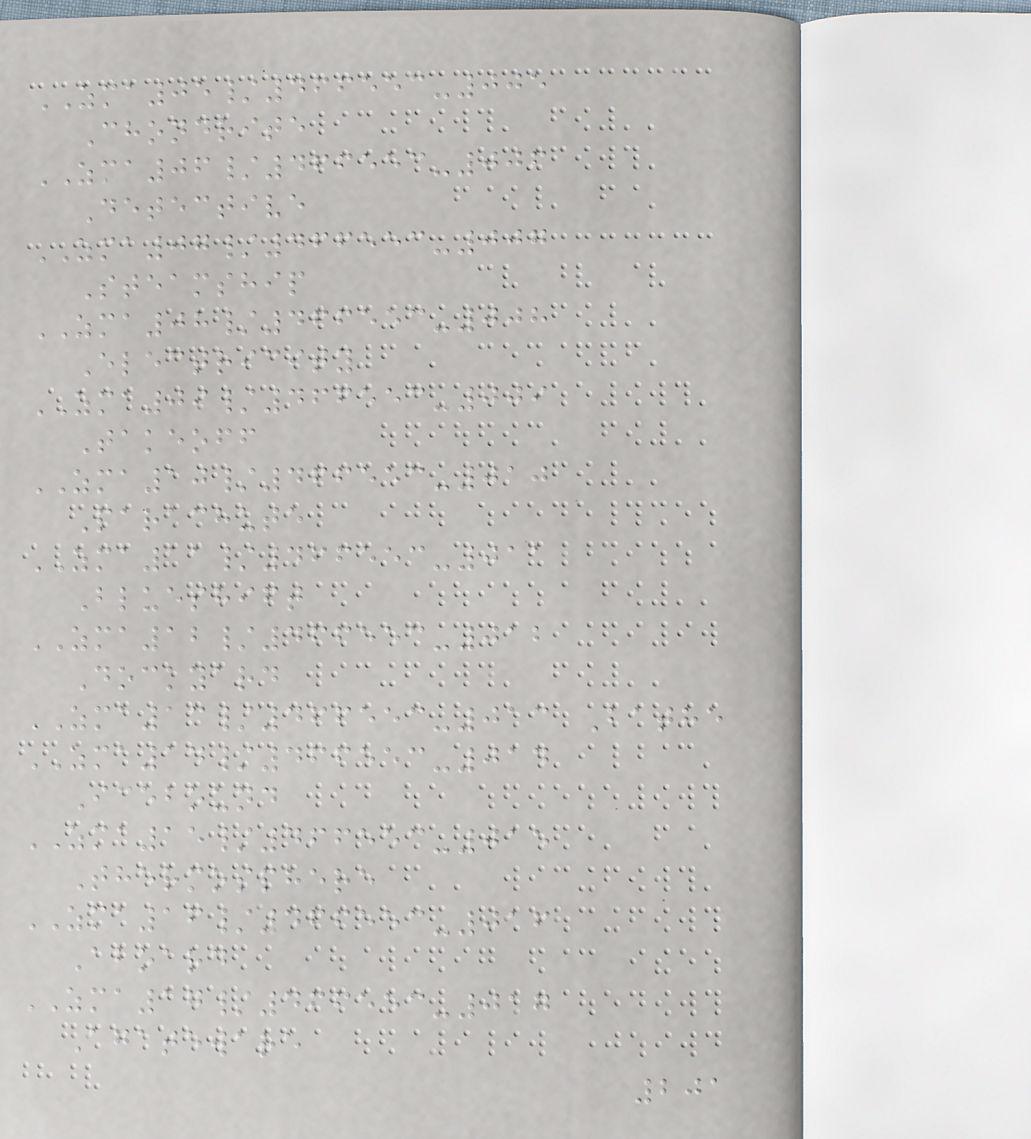ZMA05/466553-005
Chondrite
ZMA06/466553-006
Detective
ZMA07/466553-007
Steamship
ZMA08/466553-008
Electricity
ZMA09/466553-009
Takeoff
ZMA10/466553-010
Parachute
ZMA11/466553-011
Blueshift
ZMA12/466553-012
Dockyard
ZMA13/466553-013 Bathe
ZMA14/466553-014
Icebound
ZMA15/466553-015
Thermosphere
ZMA16/466553-016
Aboard
ZMA17/466553-017
Agateware
201
